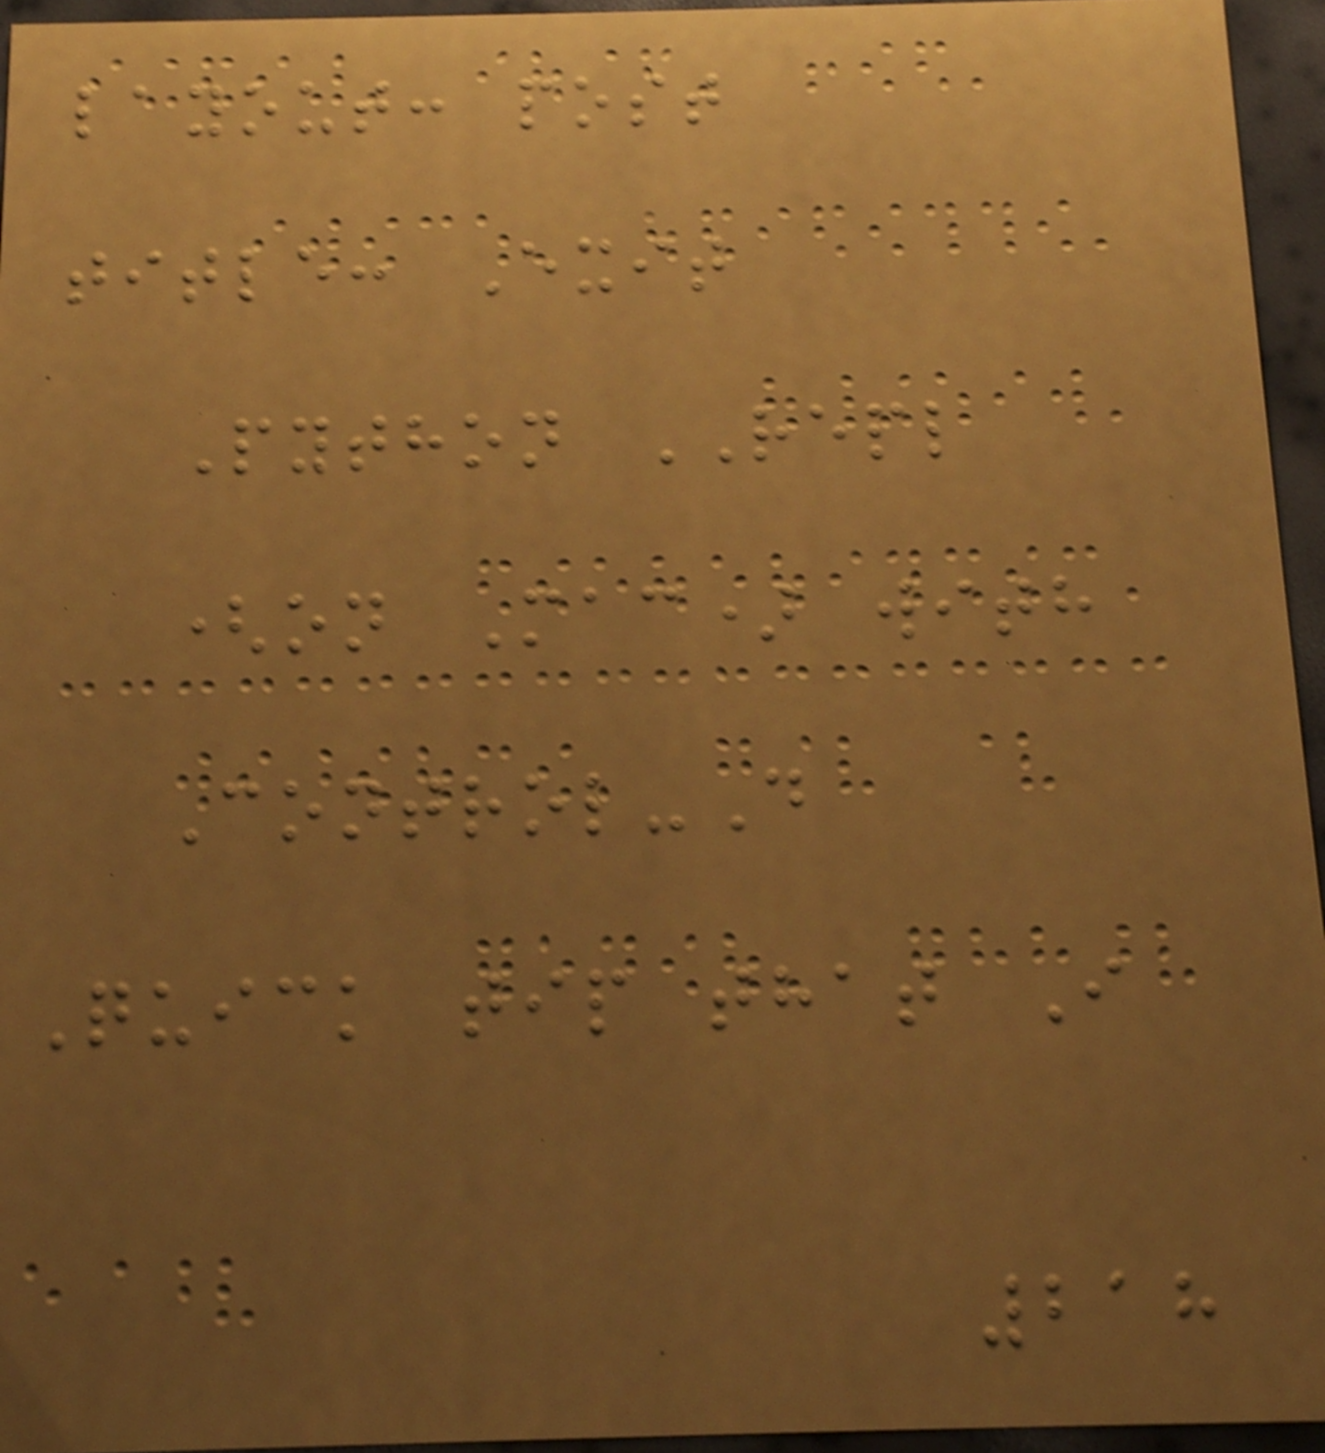layout: post
title: Exit
Python REPL
(on Mac) with
Control-D
Quick tip that I
218
